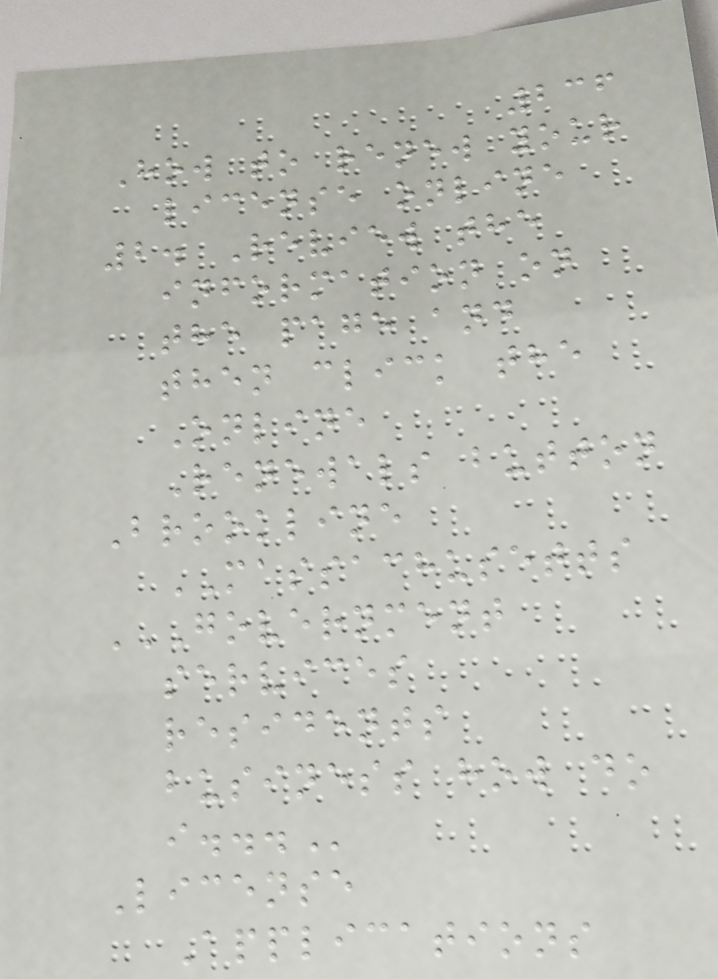236
How to renew your
license online
2. Review the
information on
the page and
then click the
Online
Renewals button
Brookline
MASSACHUSETTS
GOVERNMENT
SERVICES
RESIDENTS
BUSINESS HOW DO
I...
License
Applications
